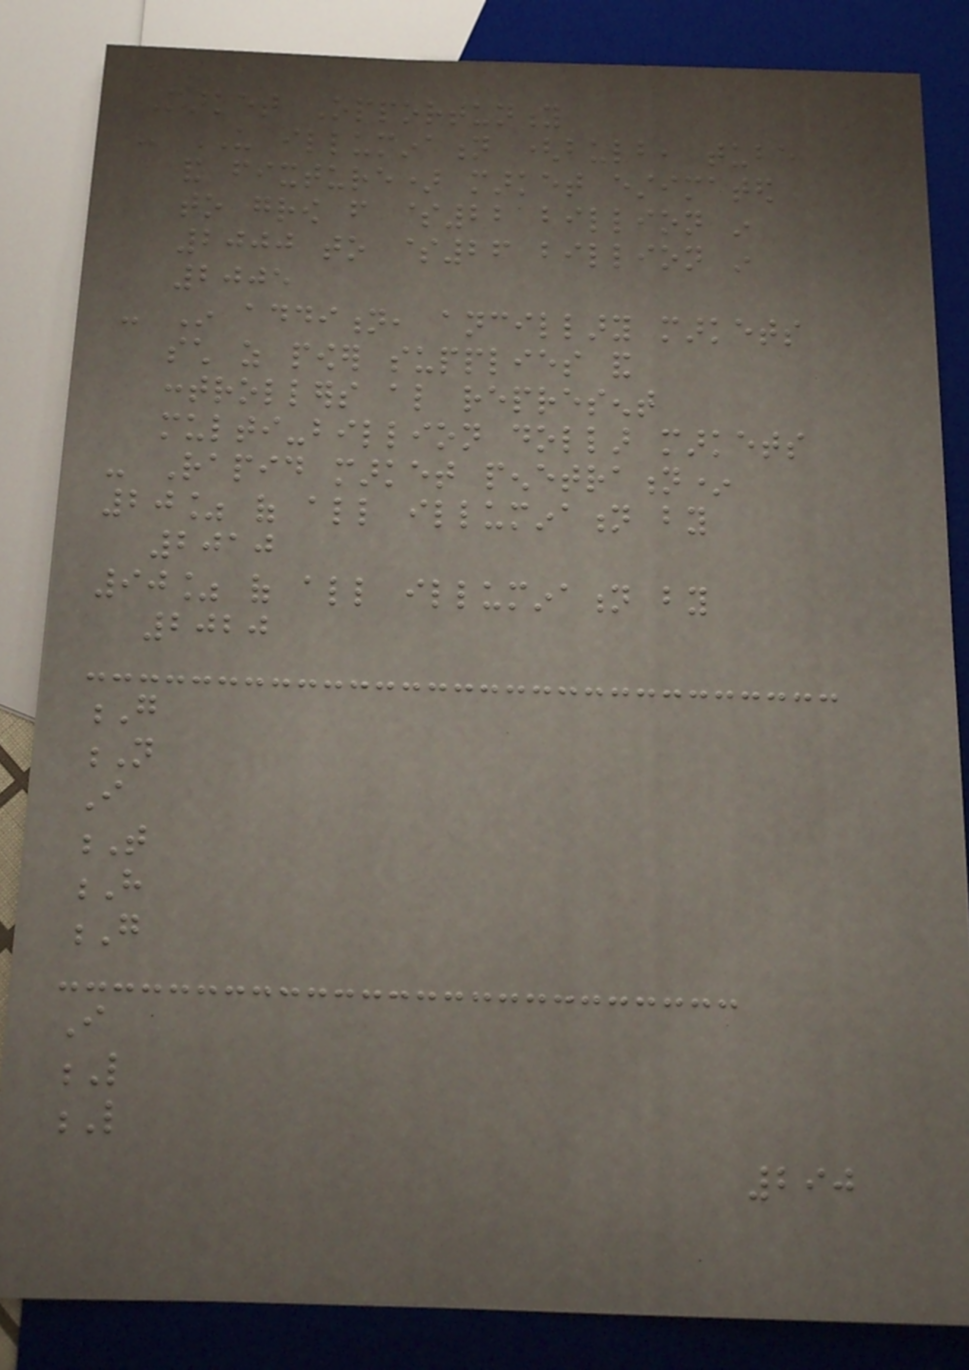Market Opportunity
- US illumination (bulb, tube
and fixture) market estimated
to grow from $22 billion in
2000 to $26 billion in
2005
- In addition, ancillary markets
such as power supplies and
controllers also represent
multi-billion dollar markets
- Rapid market penetration*
20% of all illumination by
2010
90% of all illumination by
2020
G
N
I
T
H
G
I
L
L
290
